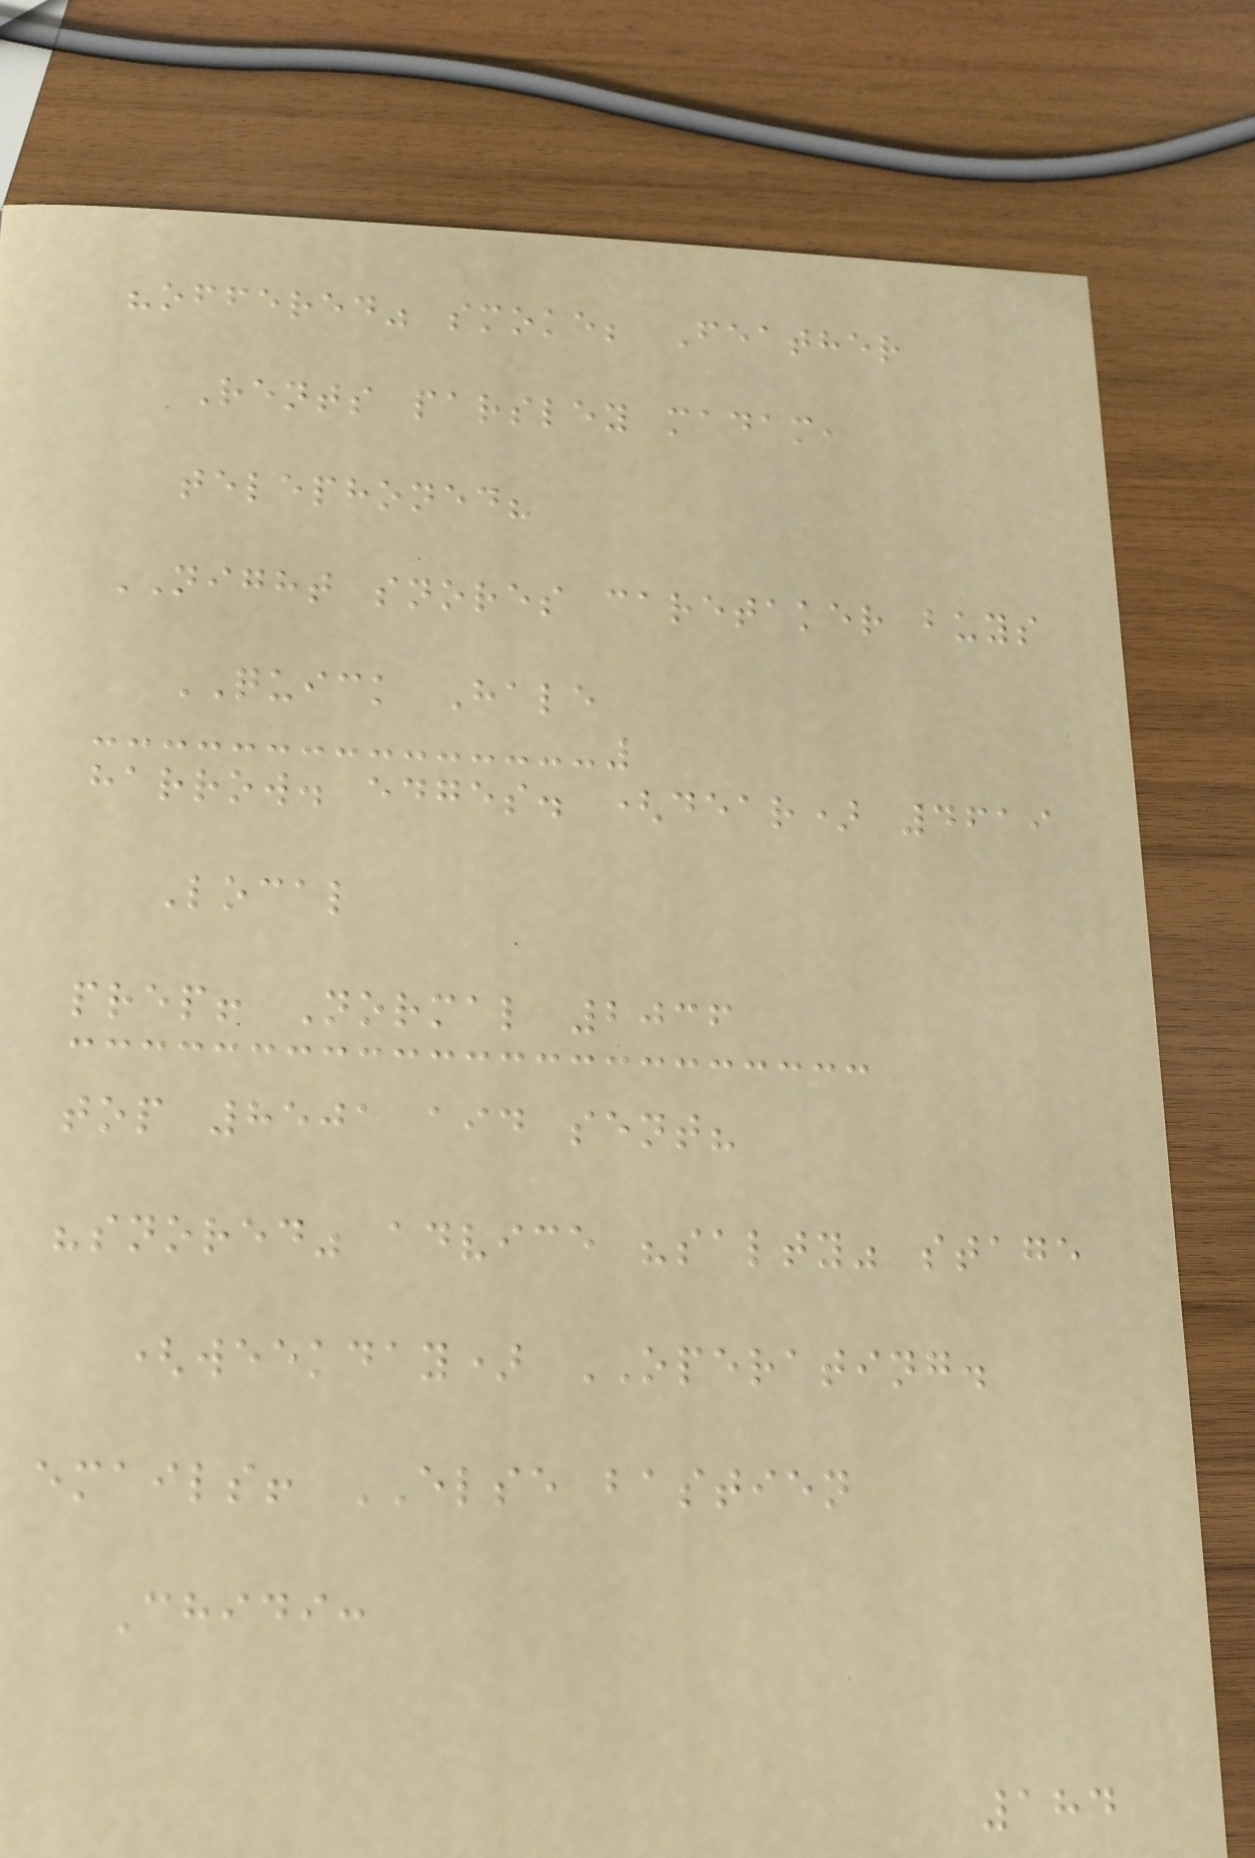"offered" smoke; Feather
Rents parsley madam,
telephoned?
NIGHT snores caretaker buys
QUICK Hale
harrow. edges. (dear) 4619
Local
prep! Normal 2036
top 8501 aid sent?
"snored" advice "salty" stage
(weekday) OPERATING.
emails! ELSE bastien
Chidi:
184
